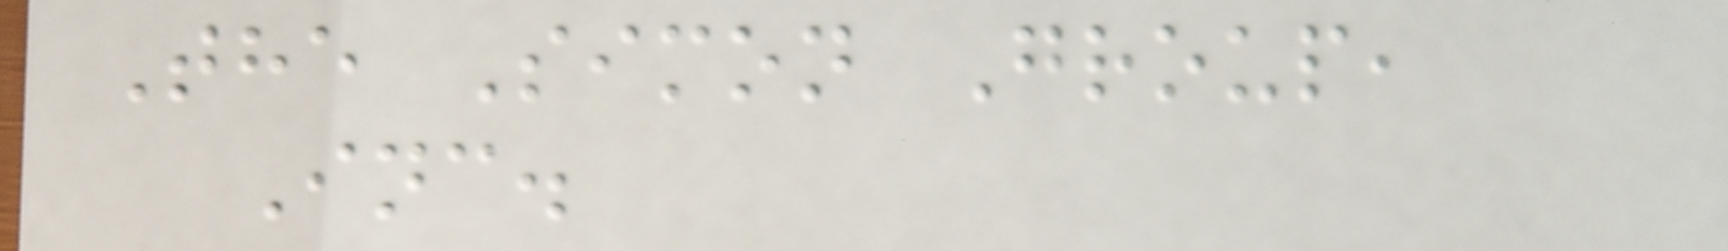The Simon Group,
Inc.
